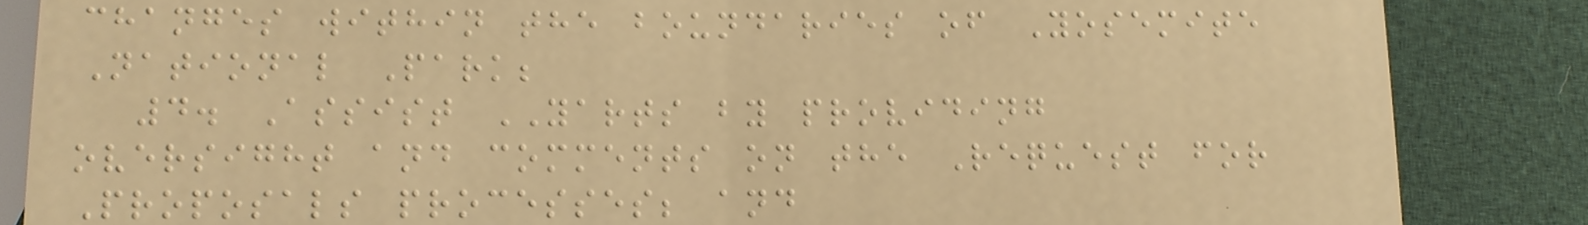changes within the boundaries of Yosemite
National Park;
4. Assist YARTS by providing
oversight and comments on the Request for
Proposals processes; and
